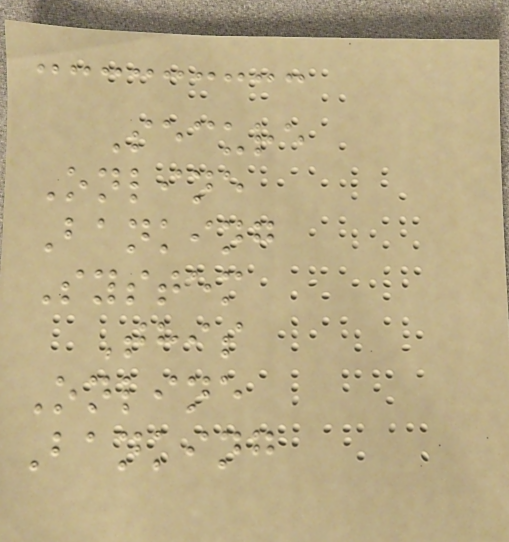Secure
Online
Banking
System
This
Online
Banking
